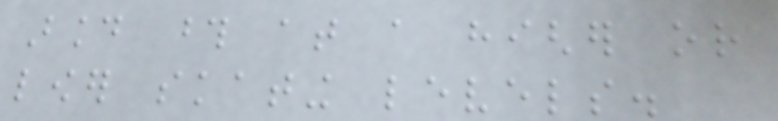around those at a higher or
lower skating levels.
